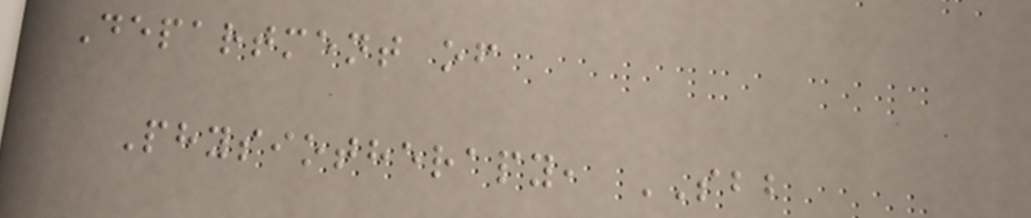Department of
Physiotherapy, SBB
